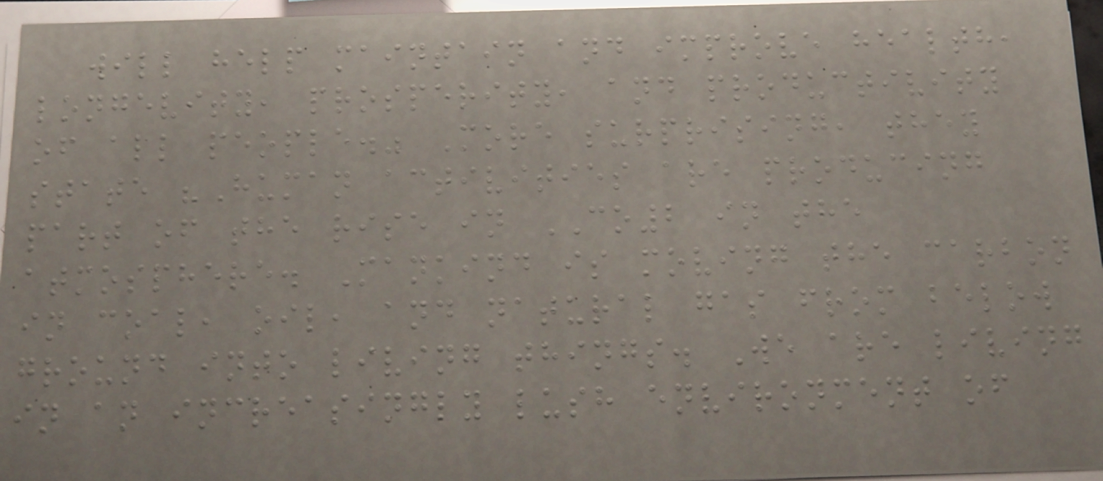will help maintain and improve health,
longevity, prosperity, and productivity
of all people." More surprising, they
state "Human activities are producing
part of the rise in CO2 in the
atmosphere. Mankind is moving the carbon
in coal, oil, and natural gas from below
ground into living things. We are living
in an increasingly lush environment of
